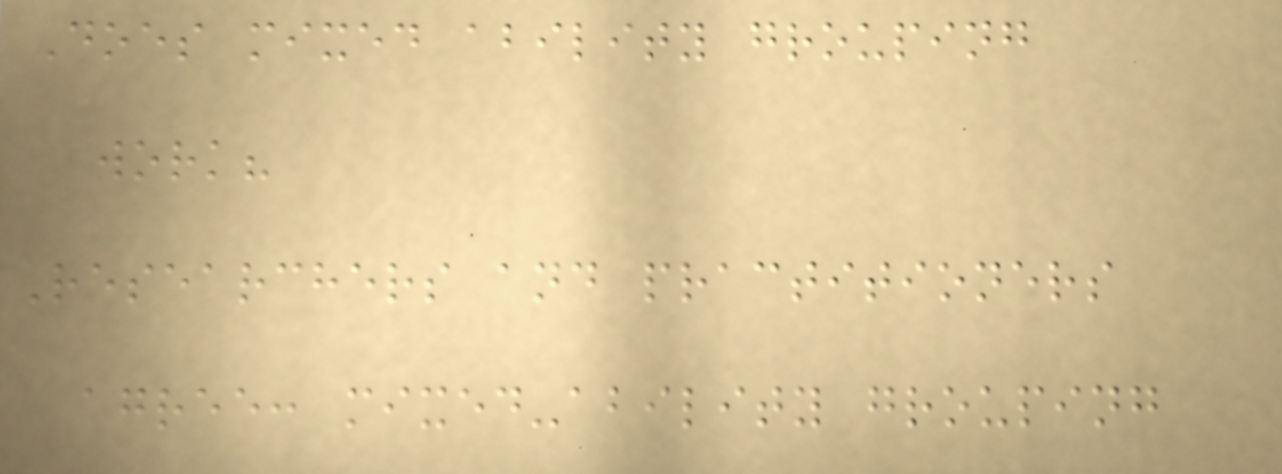Does mixed ability grouping
work?
Researchers and practitioners
agree: mixed-ability grouping
